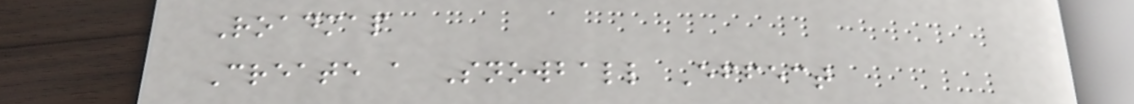Roadmap
Create a Snowball Effect
